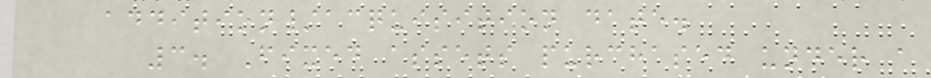addition/acquisition date.
3. Fixed assets purchased under a
